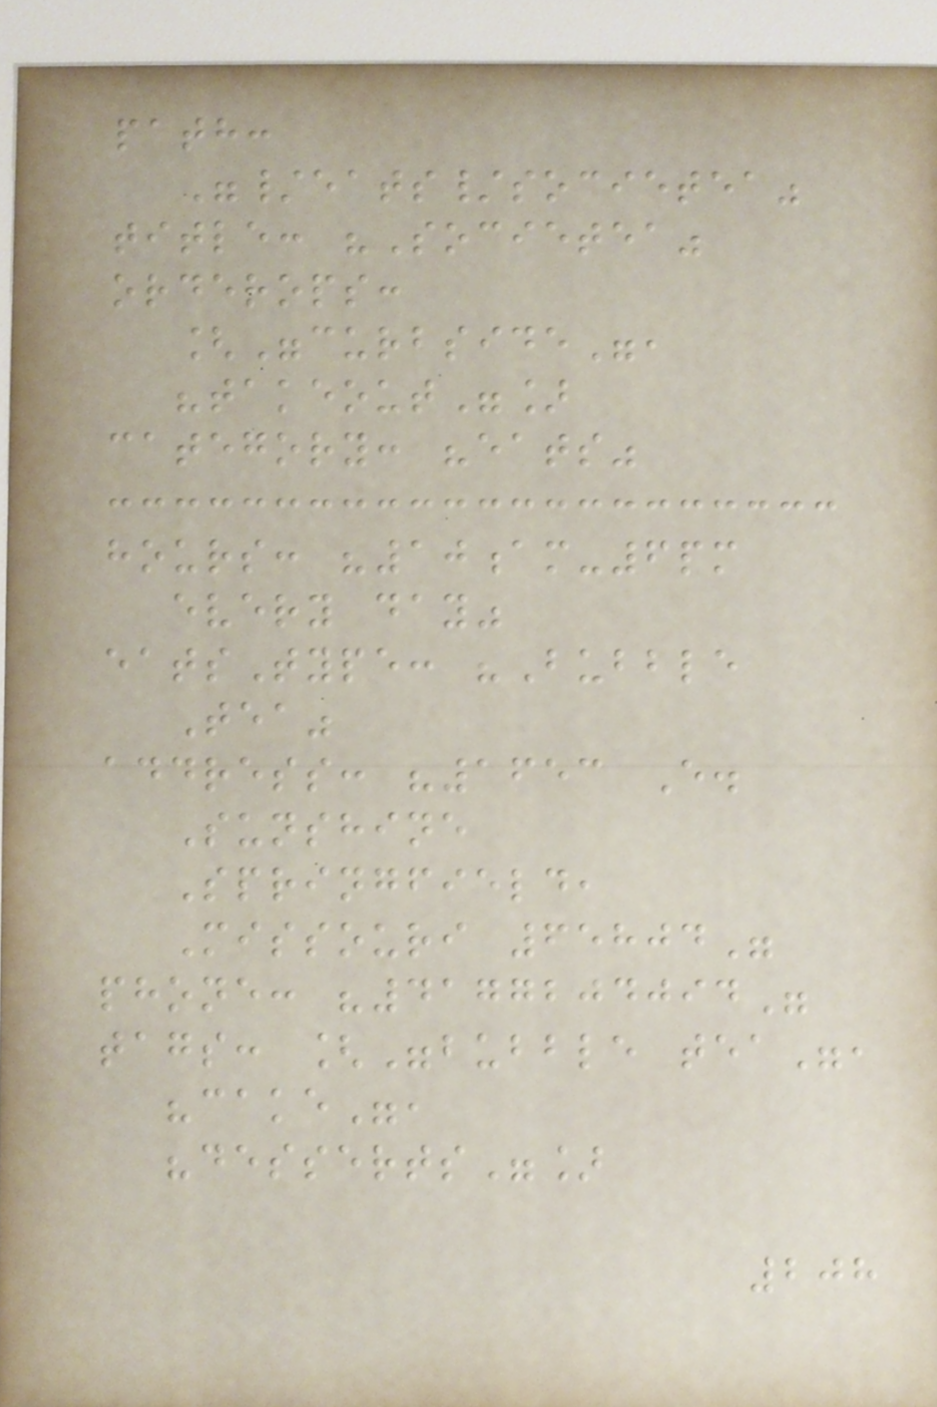path:
"/eats/societea"
title: "Societea"
orderops:
["curbside",
"takeout"]
category: "eats"
hours: "10am-6pm
every day"
eatsType: "Bubble
Tea"
address: "1653 E.
Sunshine
Springfield,
Missouri 65804"
phone: "4177204094"
tags: ["bubble tea",
"cake",
"desserts"]
208
